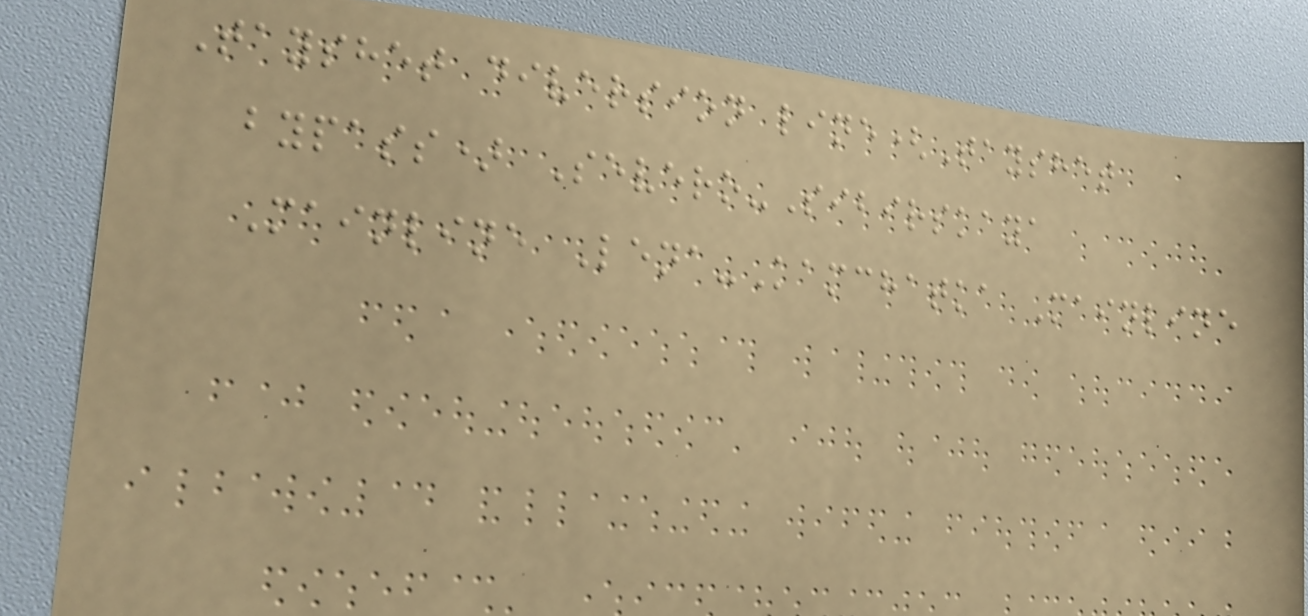Tayshet diversion line(Tayshet
bypass) Severo-Sibirskaya
Mainline Lena-Kamchatka Mainline
